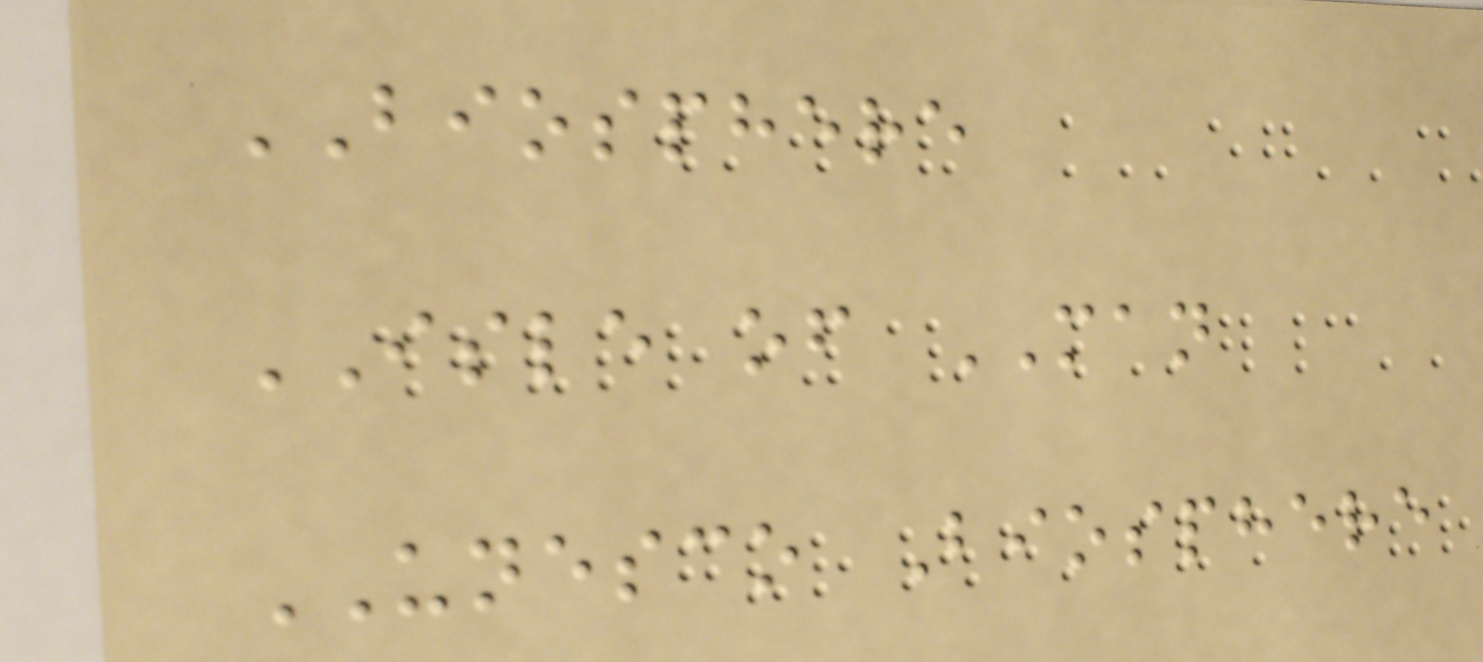BIOSPHERE
ISLE of MAN
UNESCO Biosphere
